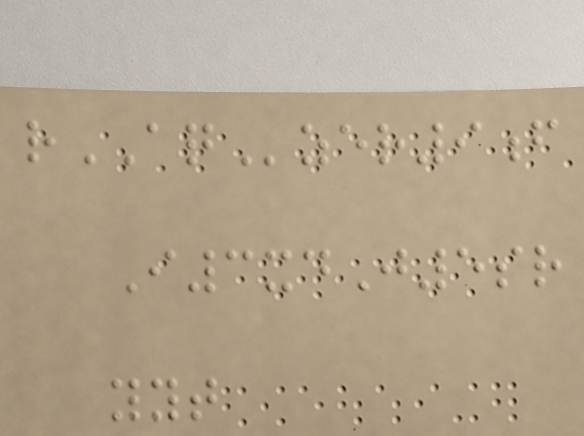rAQzer9f
I3xdJ5sr
yyt
